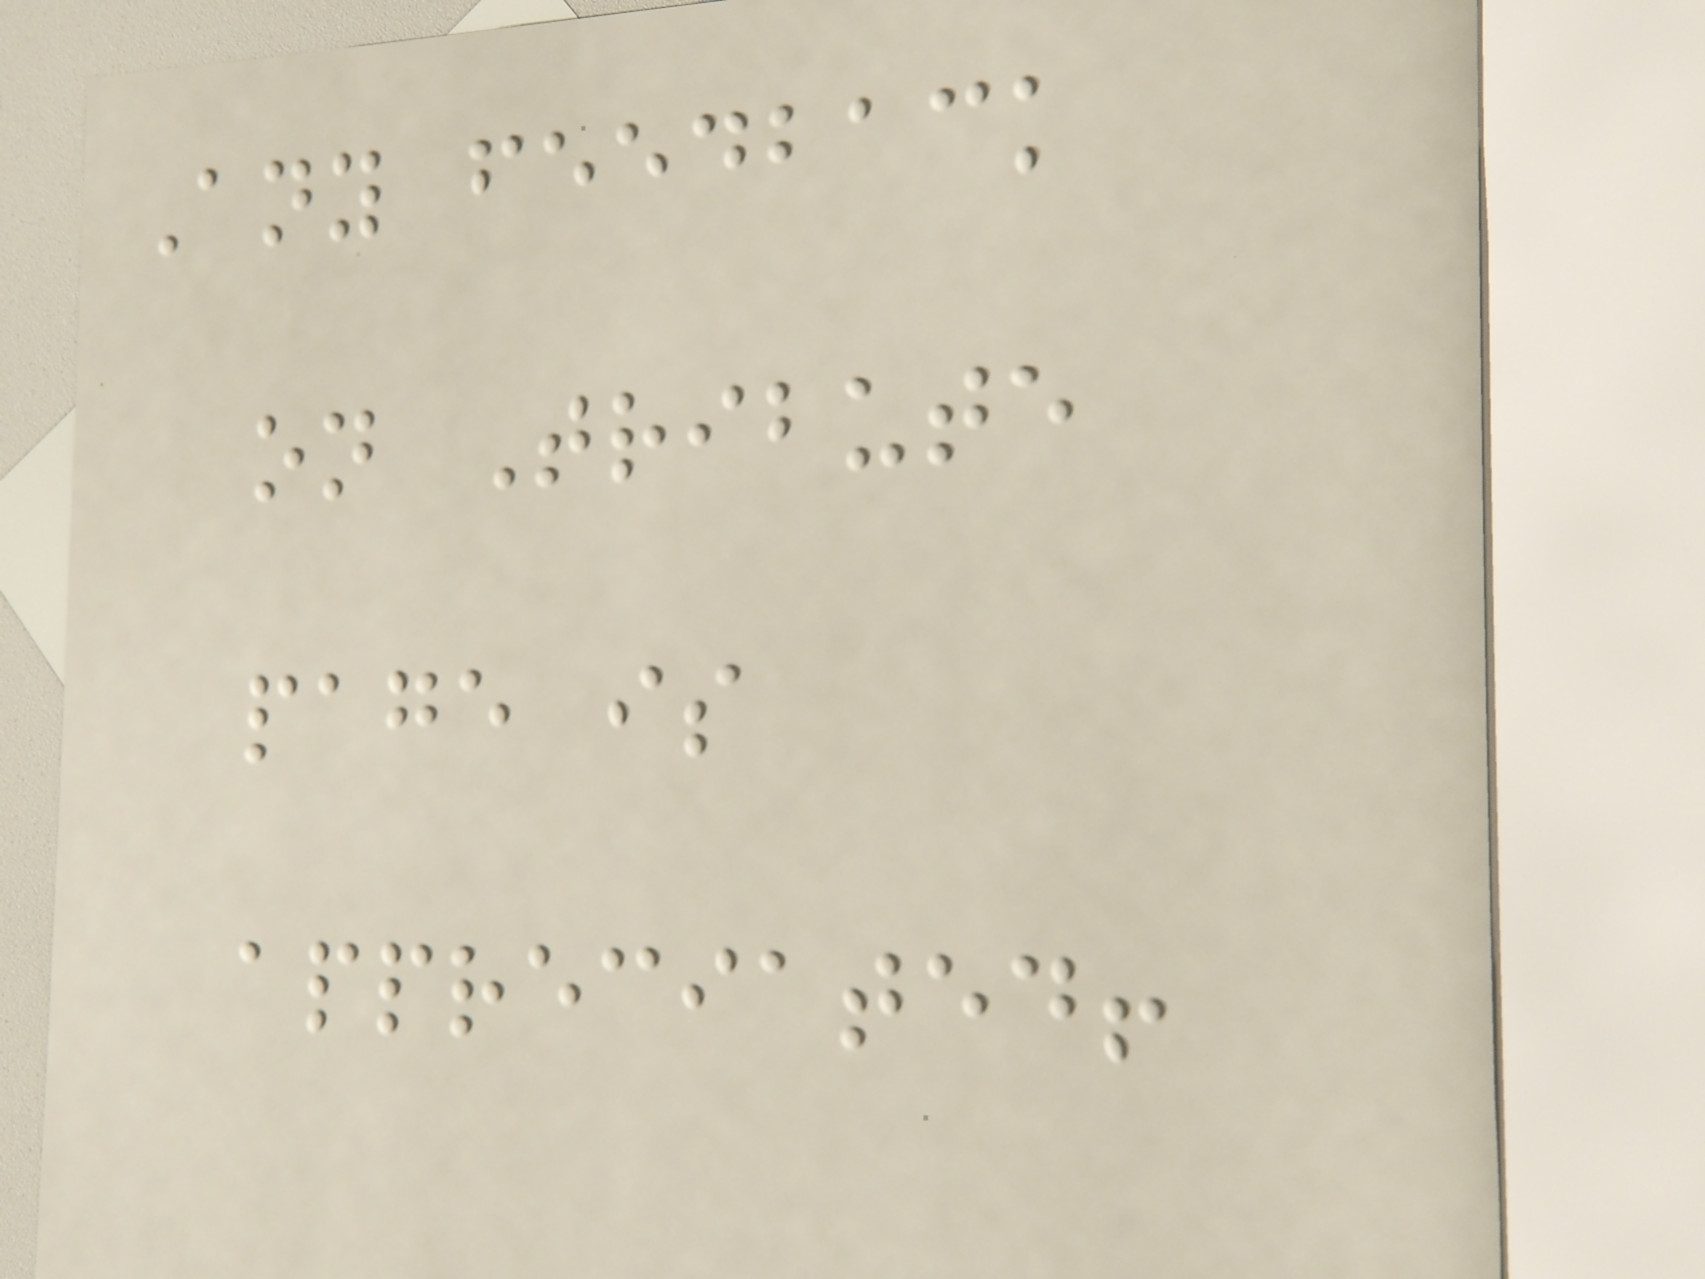Any feedback
on Tribute
page is
appreciated!
